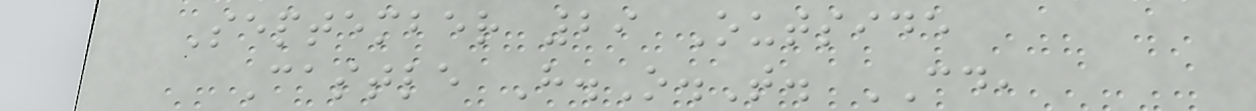September 29 Outside
Castle H.O.T. CD,
